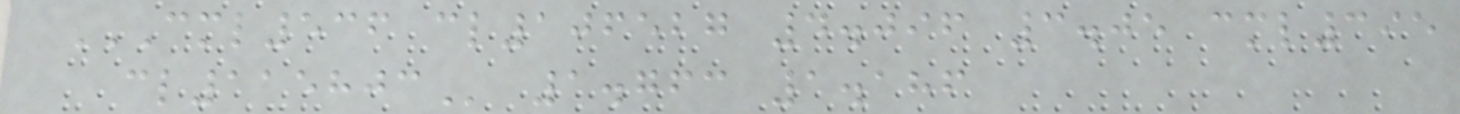CML536 CL106527 4.096 3.05 CML395
CL115803 1.763 1.186
